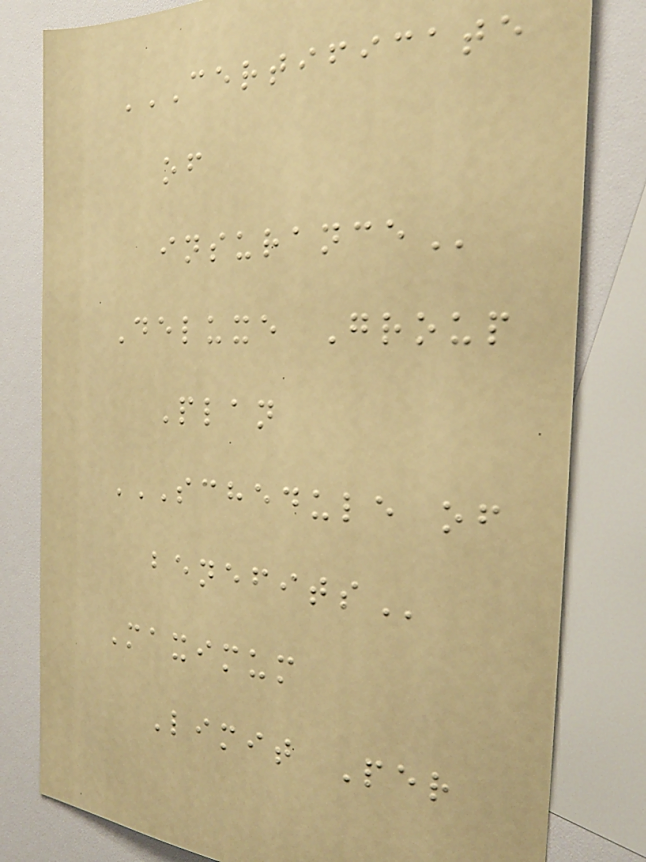CERTIFICATE
OF
INSURANCE
Deluxe Group
Plan
SCHEDULE OF
BENEFITS
Maximum
Limit Per
